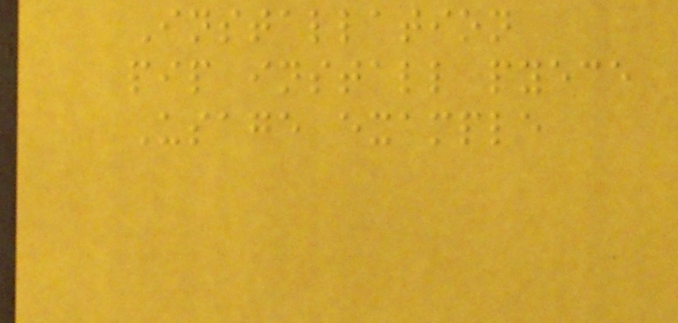Installation
pip install pyece
Usage example
